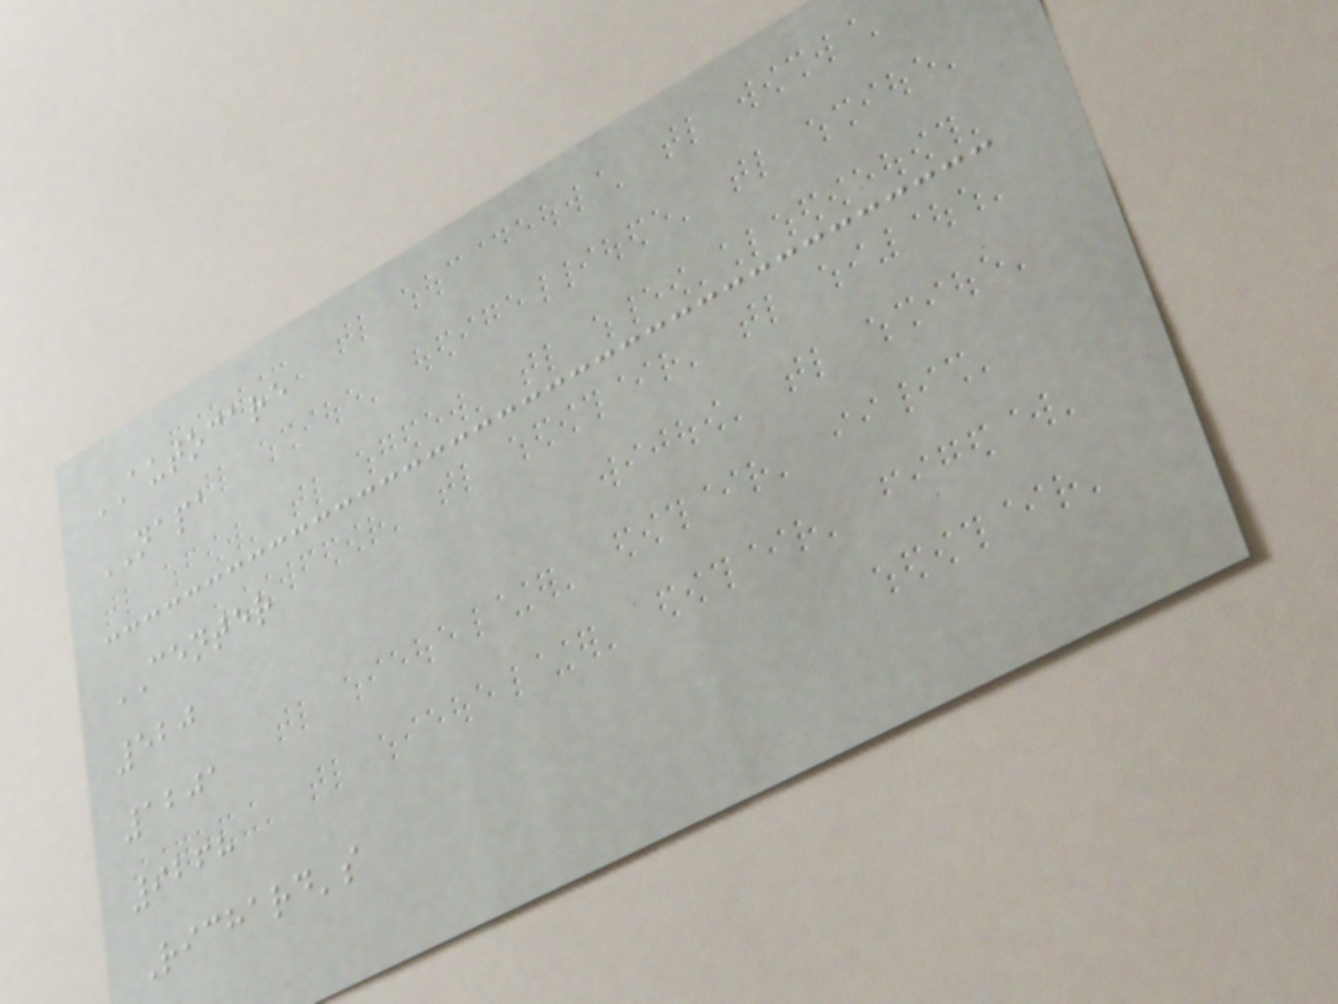AUTOCARE
NAPA
CENTER
520
1201
9268
Richard's
